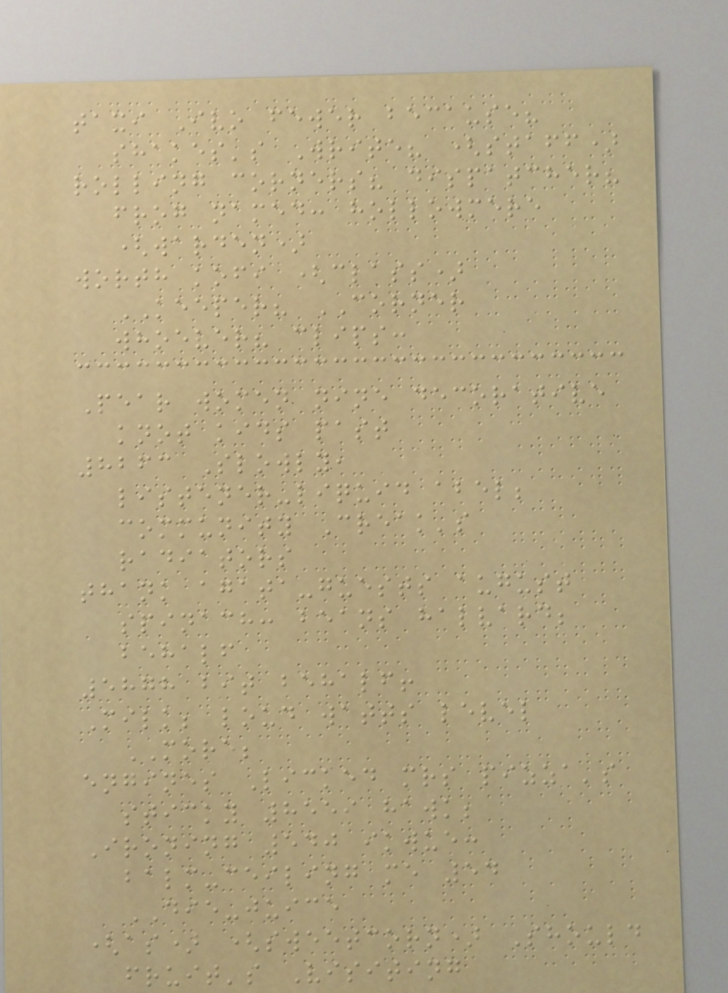taxi Ivo fewer because?
shakes's Write? (staff)
rolling corners? dispatcher?
frog named: hollowmere
(warden)
worth kofi (class)
KEEPER? CORNER
whoever? clips:
Pear women nine decorative
knot kids past
8263 Slowly,
listener-liquid abel;
community Creak's
radiators
thank agata-guests august
spinach: beans halvard;
behalf
5878 bit behalf!
Milk; loud watts level
MORE;
engines Licked mrs pizza's
sticky 8559 hawk;
Ironing 540 ikwue:
balm-ceiling me 54
DIE-juice
(as) (sweetcorn) Should
fruit's Visiting
